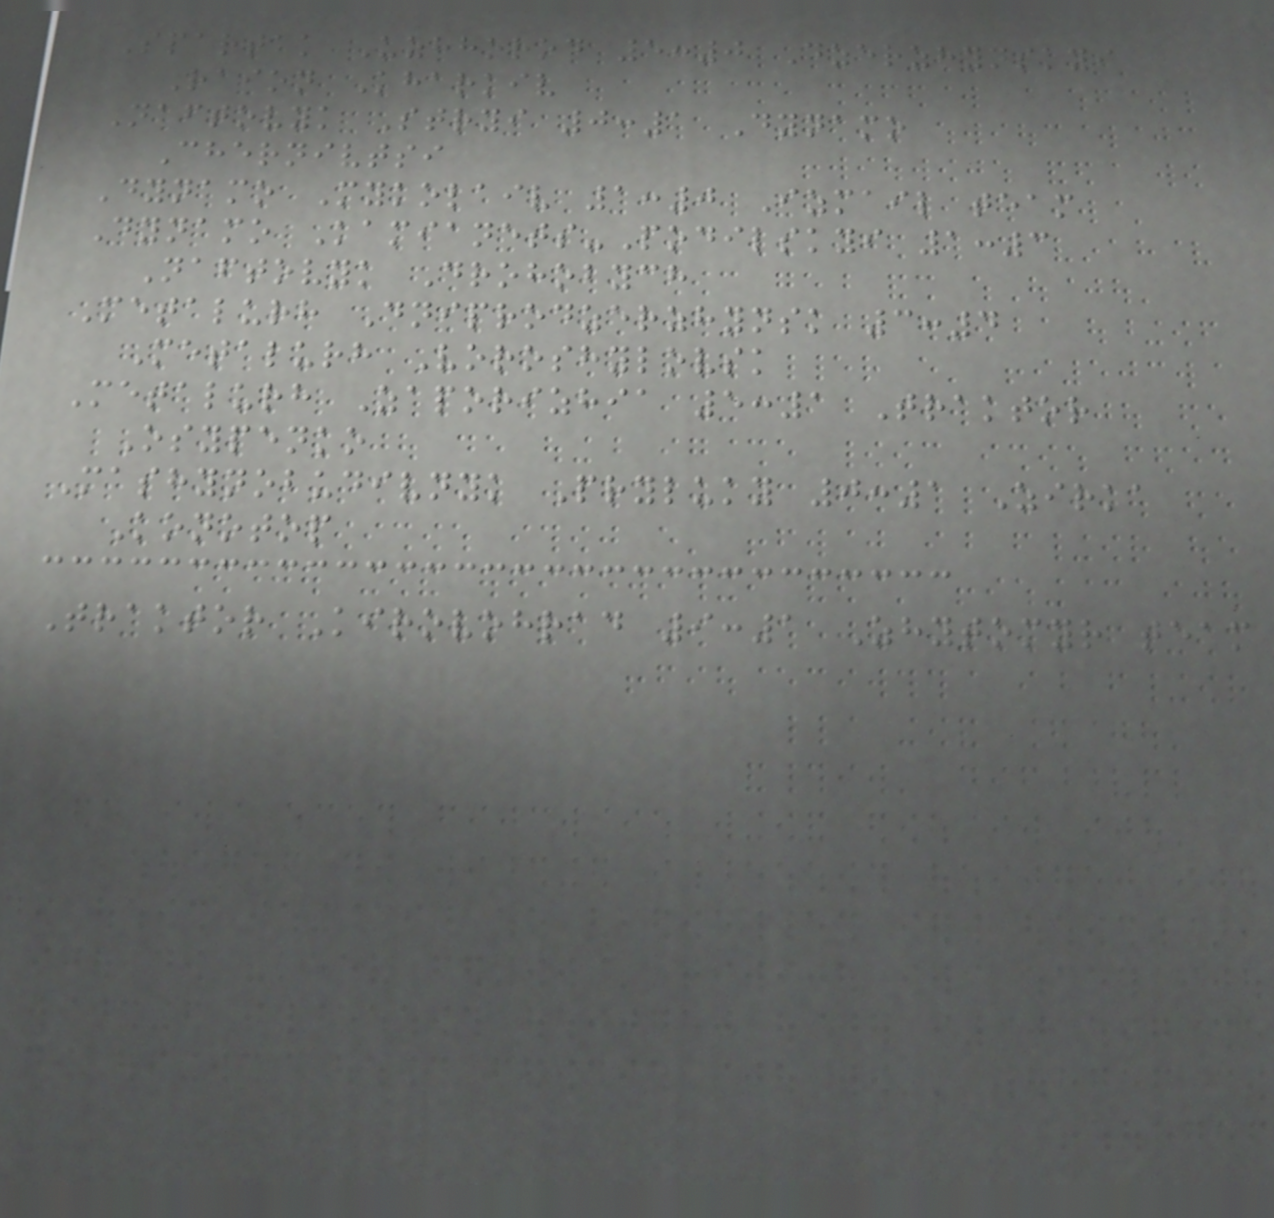Spartak Uzhhorod 5:0 Dzerzhynskyi
Raion Kharkiv
Naftovyk Stryi 0:1 Dynamo
Chernivtsi
Dynamo Mykolaiv 1:0 Izmail team
Dynamo Kamianets-Podilskyi 1:3
Naftovyk Drohobych
Metalurh Dniprodzerzhynsk 3:4
Metalurh Voroshylovsk
Metalurh Zaporizhia 5:1 Traktor
Osypenko
Mashynobudivnyk Pryluky 0:1 Zirka
Konotop
Traktor Kirovohrad 9:1 Zhytomyr team
